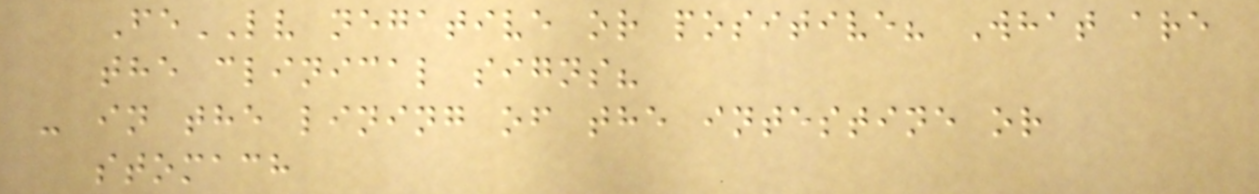FeLV negative or positive? What are
the clinical signs?
- in the lining of the intestine or
stomach
